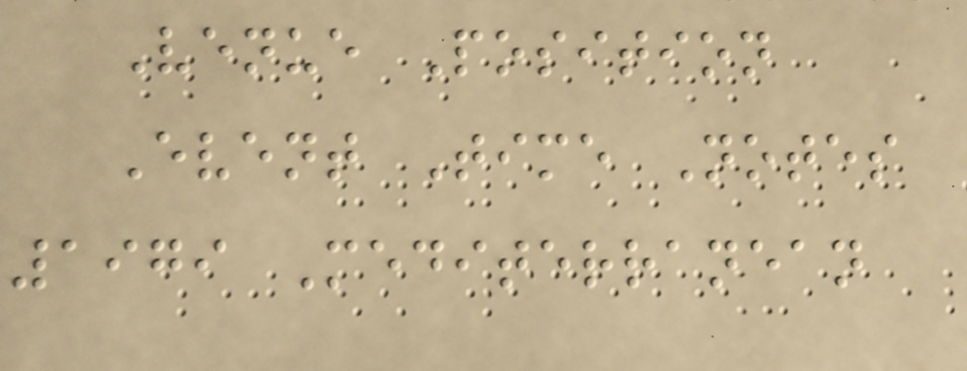Venue Position
Event Time Notes
1979 Mediterranean
